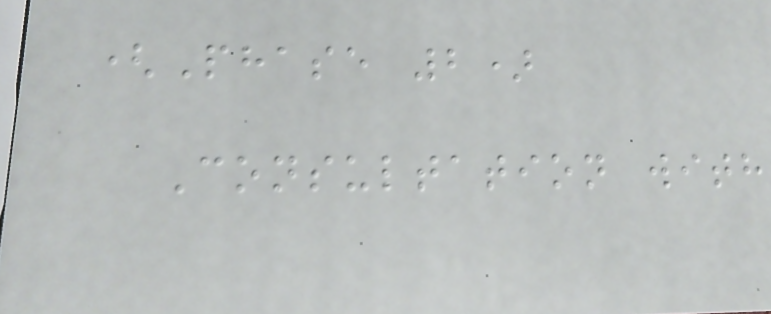(Phase 2)
Consultation with
